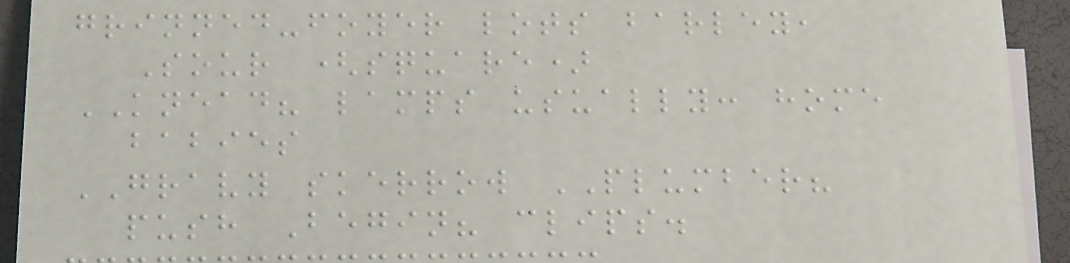grinned-foyer lots barley,
Sour (square)
KNEAD? lamps usually: home
babies
GRAVY skerrow PLUMBER?
push Begin? clips.
